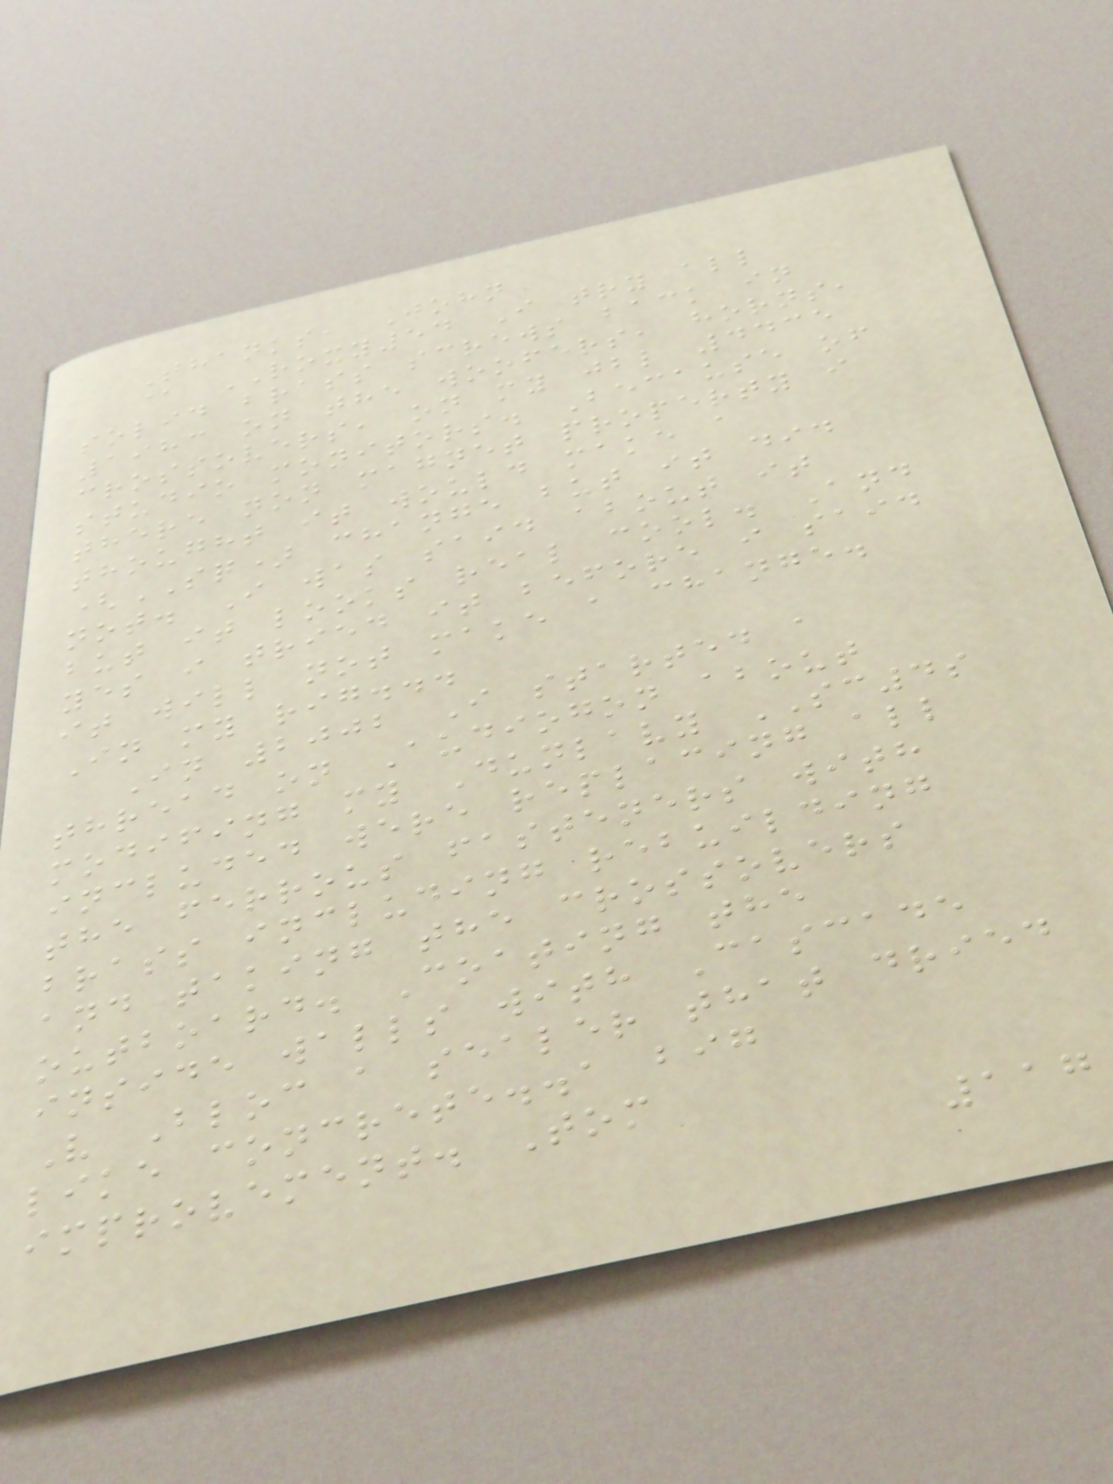Thanks, John
@ ROXY54 I try all
solid brass screws back in
1983 on the woofers, horns,
crossovers, on my jbl 4435
studio monitors. Because of
there non magnet property i
thought it would make a
(SQ) change but it did
not. I was said about it
but it looks real cool. And
yes i tried it before i said
it will not make a change.
In my rig...
In 2002 I started a
thread on Audiogon about
modifing my Dunlavy SC4s
included were replacing all
the ferrous fasteners with
brass including rebuilding
and taking the crossovers
outboard. Coating the
inside walls with Cascade
V Bloc a sealer that dried
like concrete..a big
improvement. Tom
117
